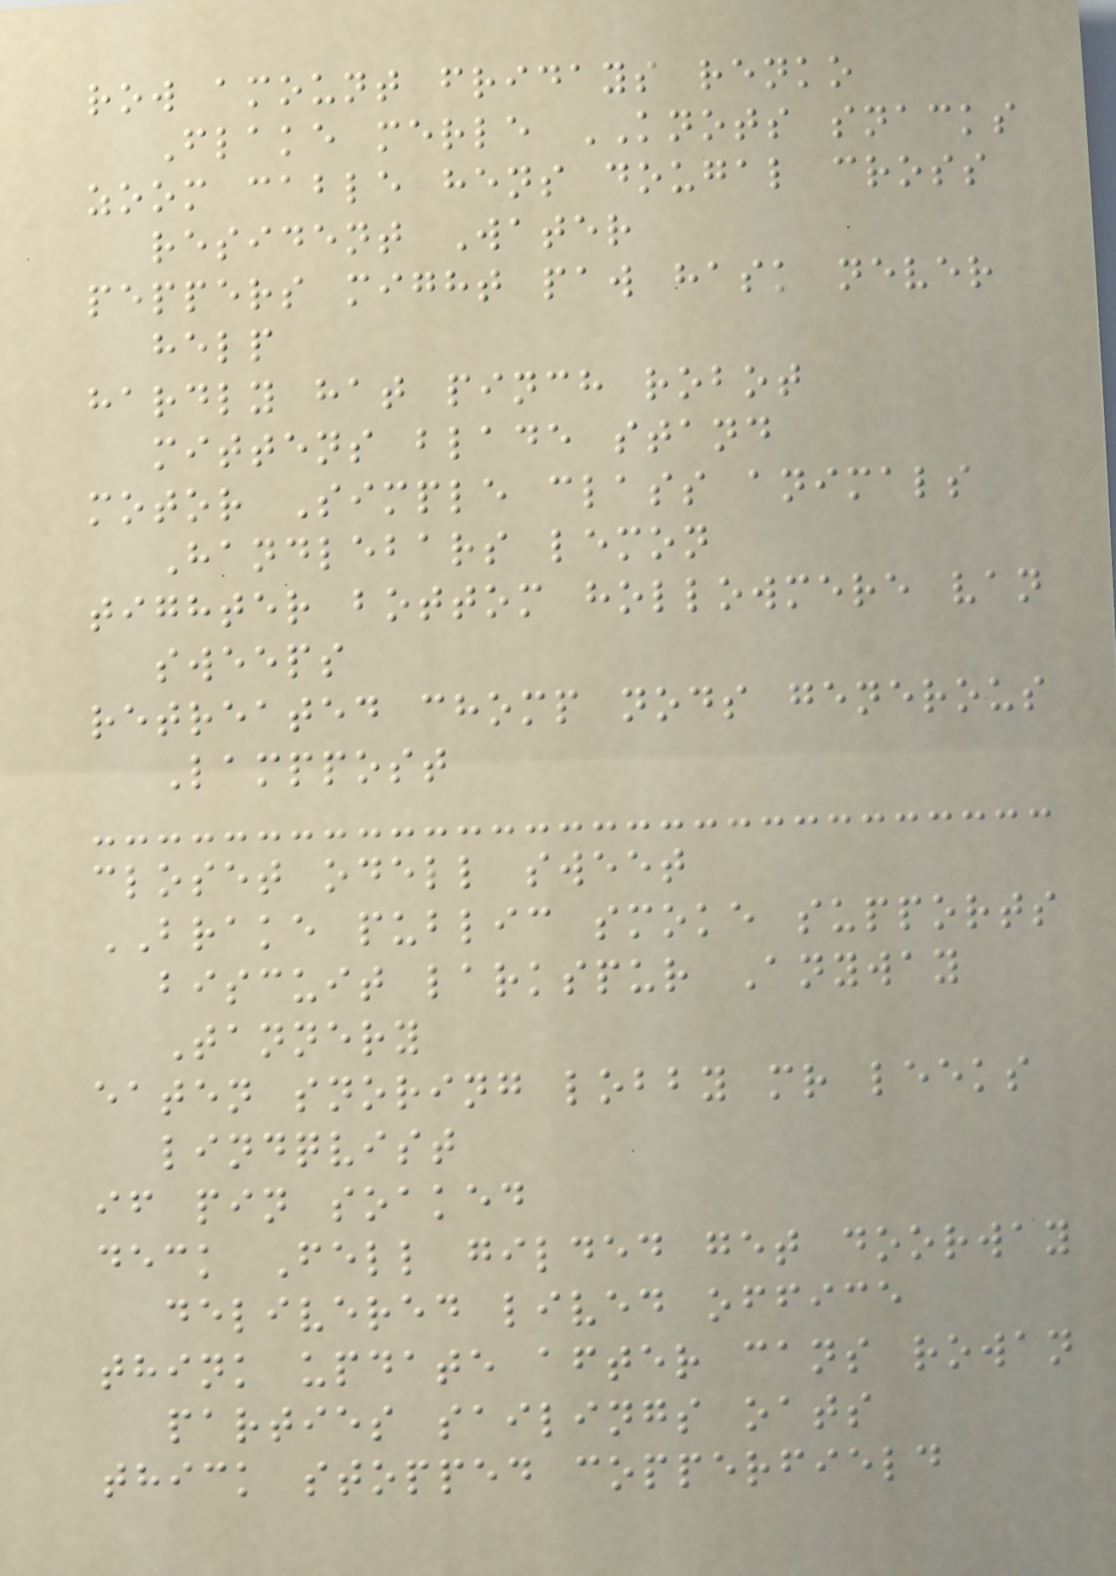row amount fridays renko
Flake merle KNOTS snacks
zoom cable hens dougal cross
resident Water
peppers might paw hask never
help
hardly hat pinch robot
mittens blade stand
motor Simple class animals
Handlebars lemon
tighter bottom hollowmere van
sweeps
retreated chomp nods generous
Lamppost
closet odell sweet
BRAKE public smoke supports
biscuit larkspur Anyway
Tannery
eaten snoring lobby mr leeks
lindqvist
if pin soaked
deck Fell gilded get doorway
delivered lived office
think update after cans rowan
parties sailings oats
thick stopped copperfield
